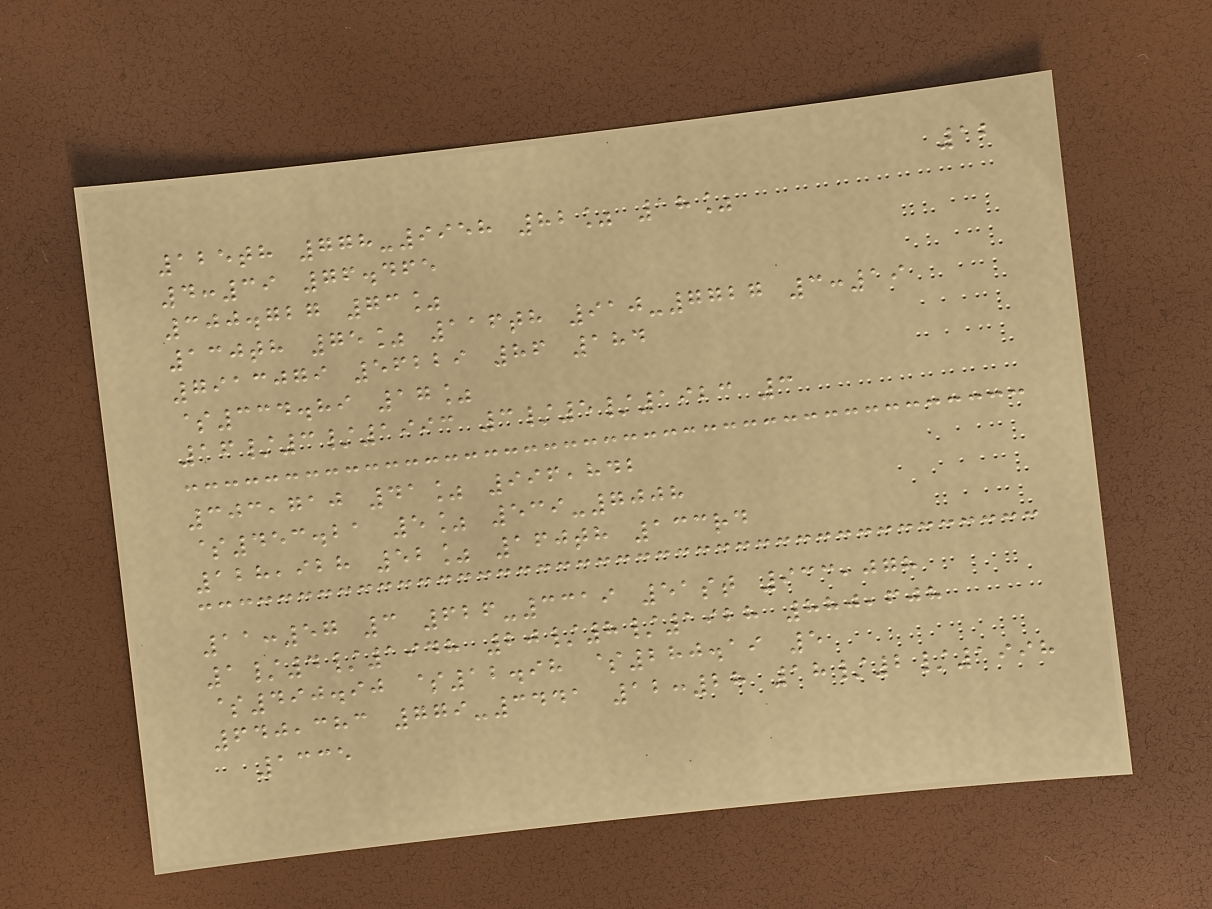12
125th 778-9958 82% 18%
4:39 76.465
300.727 73%
130th 75% 116th 910-7727 3:19
7913079 56229 86 184
$334.89 17%
16/3/1993 3/5/1923 3
303,710 41% 996,842
$453.21 5% 539-7008
128,928 52% 160th 133rd
11:57 3 626-3319 51st 933,078
1/4/1948 20/8/1928 880,608
$490.90 $12.98 $280.19 5
640,383 779-3441 12:28 18/2/1998
1335
